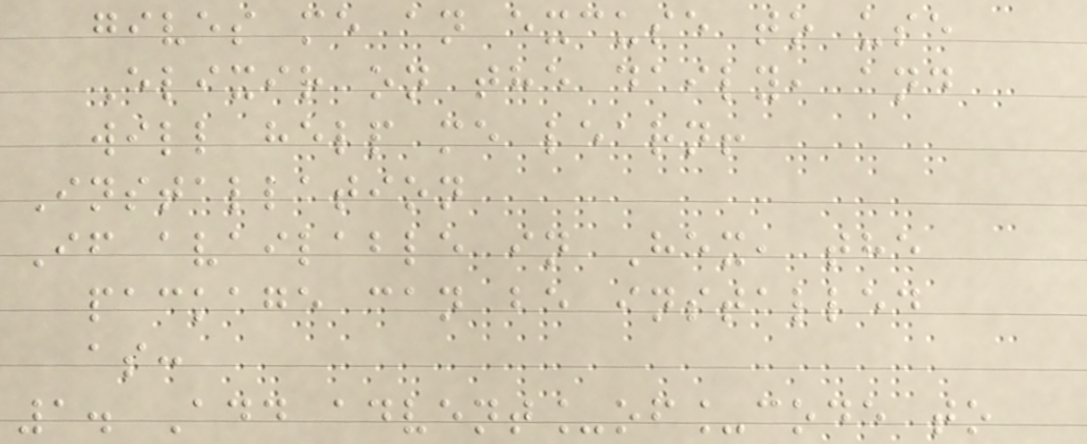gives me an excuse to use
Elixir on the daily, and
will help me learn!
Installation
If available in Hex, the
package can be installed
as:
1. Add advent_of_code to
